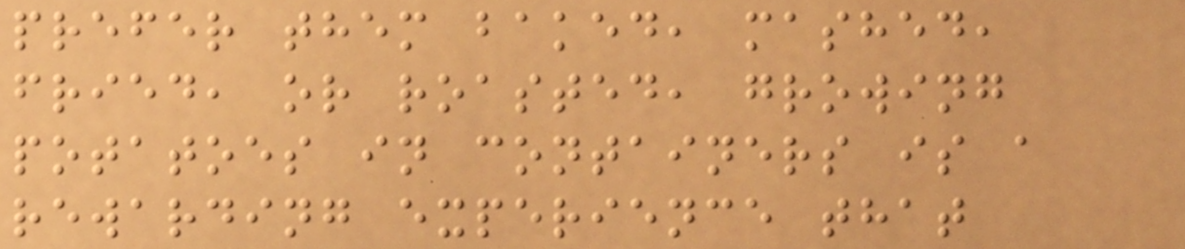prefer them baked, mashed,
fried, or roasted, growing
potatoes in containers is a
rewarding experience that
